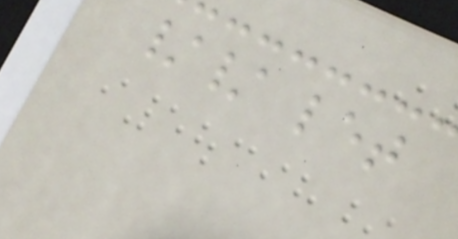// let
